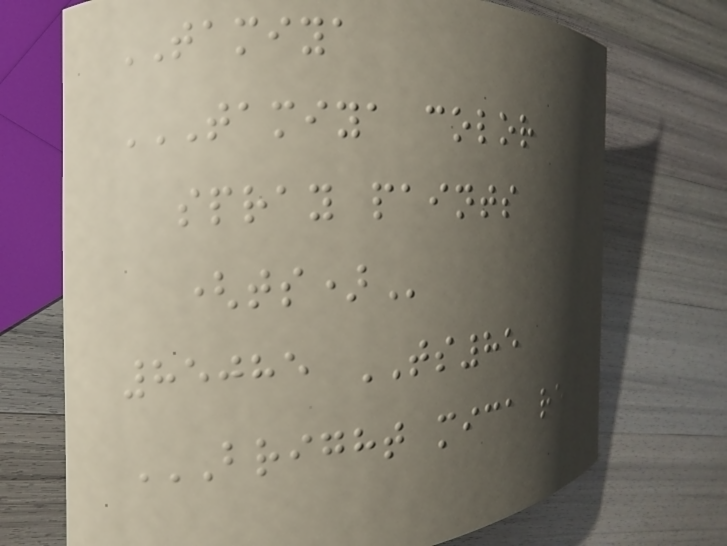TAMIYA
TAMIYA COLOR
SPRAY PAINTS
(TS)
85085 TS85
BRIGHT MICA RED
